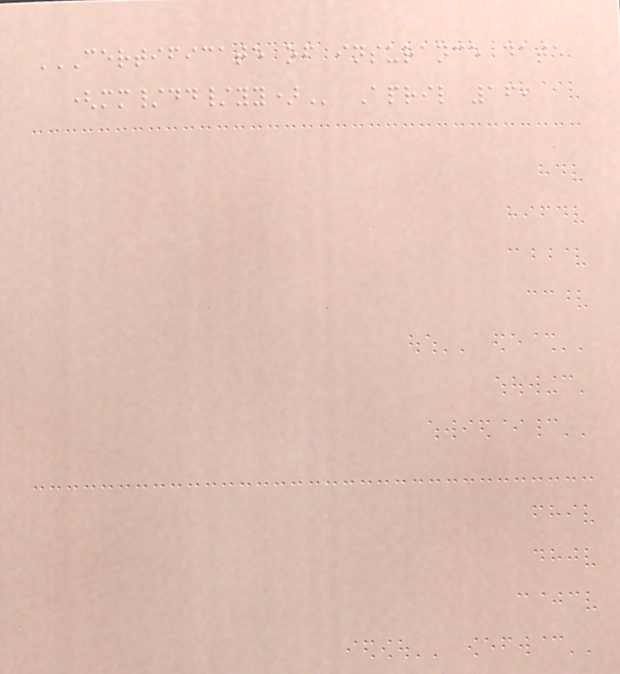CERTIFICATE OF INSURANCE DATE
(MM/DD/YY) April 16,
